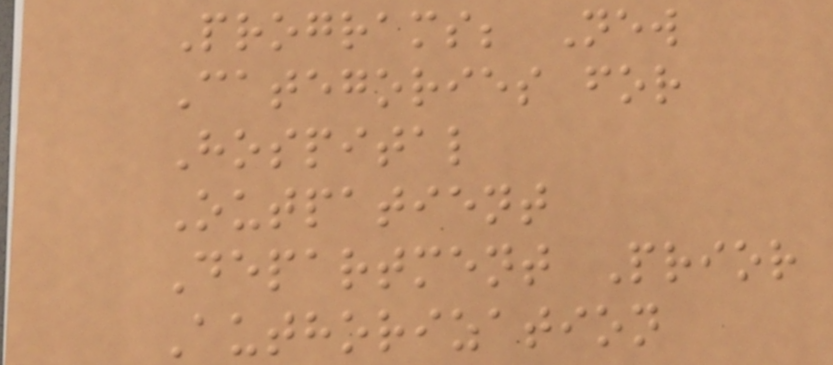Programs; New
Categories for
Hospital
Outpatient
Department Prior
Authorization
